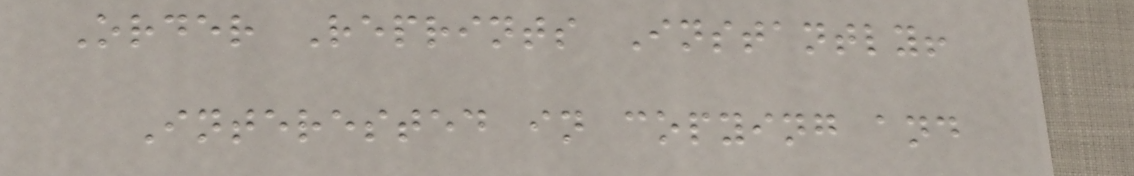Order Reprints Instantly!
Interested in copying and
